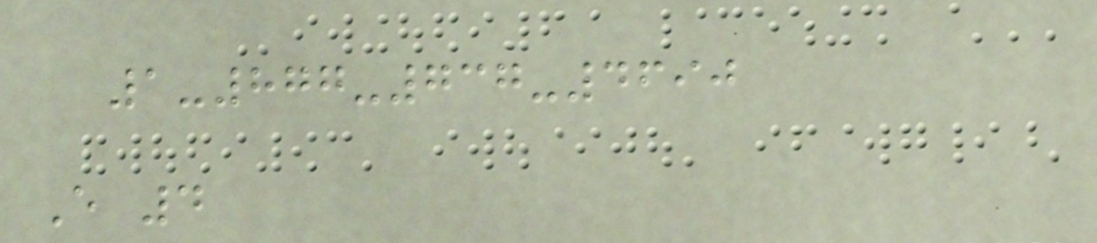1-877-737-4690
E 4
